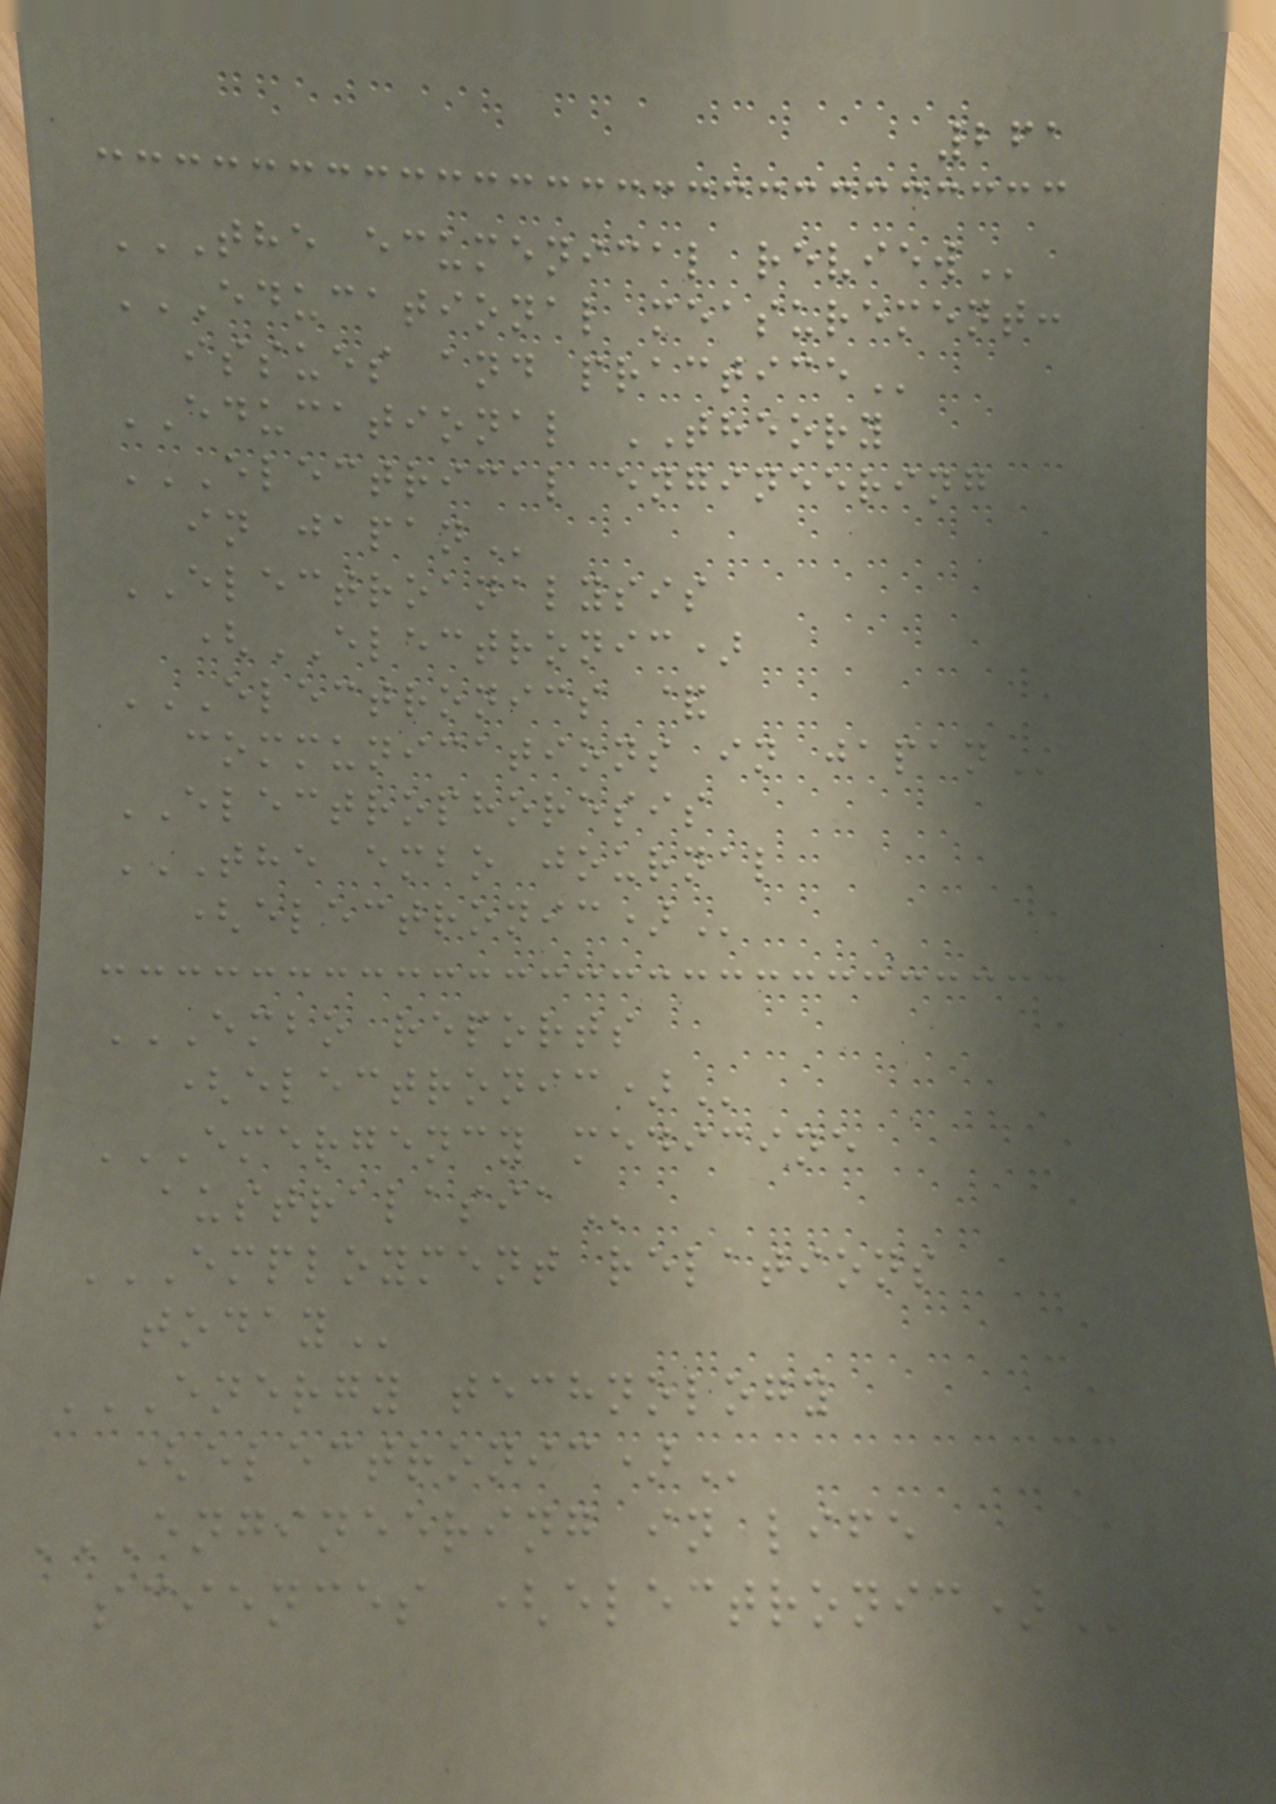261
THE ECUMENICAL REVIEW
EDUCATIONAL MEASUREMENT:
ISSUES AND PRACTICE
EDUCATIONAL THEORY
ELECTRICAL ENGINEERING
IN JAPAN
ELECTROANALYSIS
(ELECTRONIC)
ELECTRONICS &
COMMUNICATIONS IN JAPAN
ELECTROPHORESIS
THE EMBO JOURNAL
(ELECTRONIC)
EMBO REPORTS
(ELECTRONIC)
EMERGENCY MEDICINE
AUSTRALASIA
EMPLOYMENT RELATIONS
TODAY
ENERGY TECHNOLOGY
(ELECTRONIC)
ENGINEERING IN LIFE
SCIENCES (ELECTRONIC)
